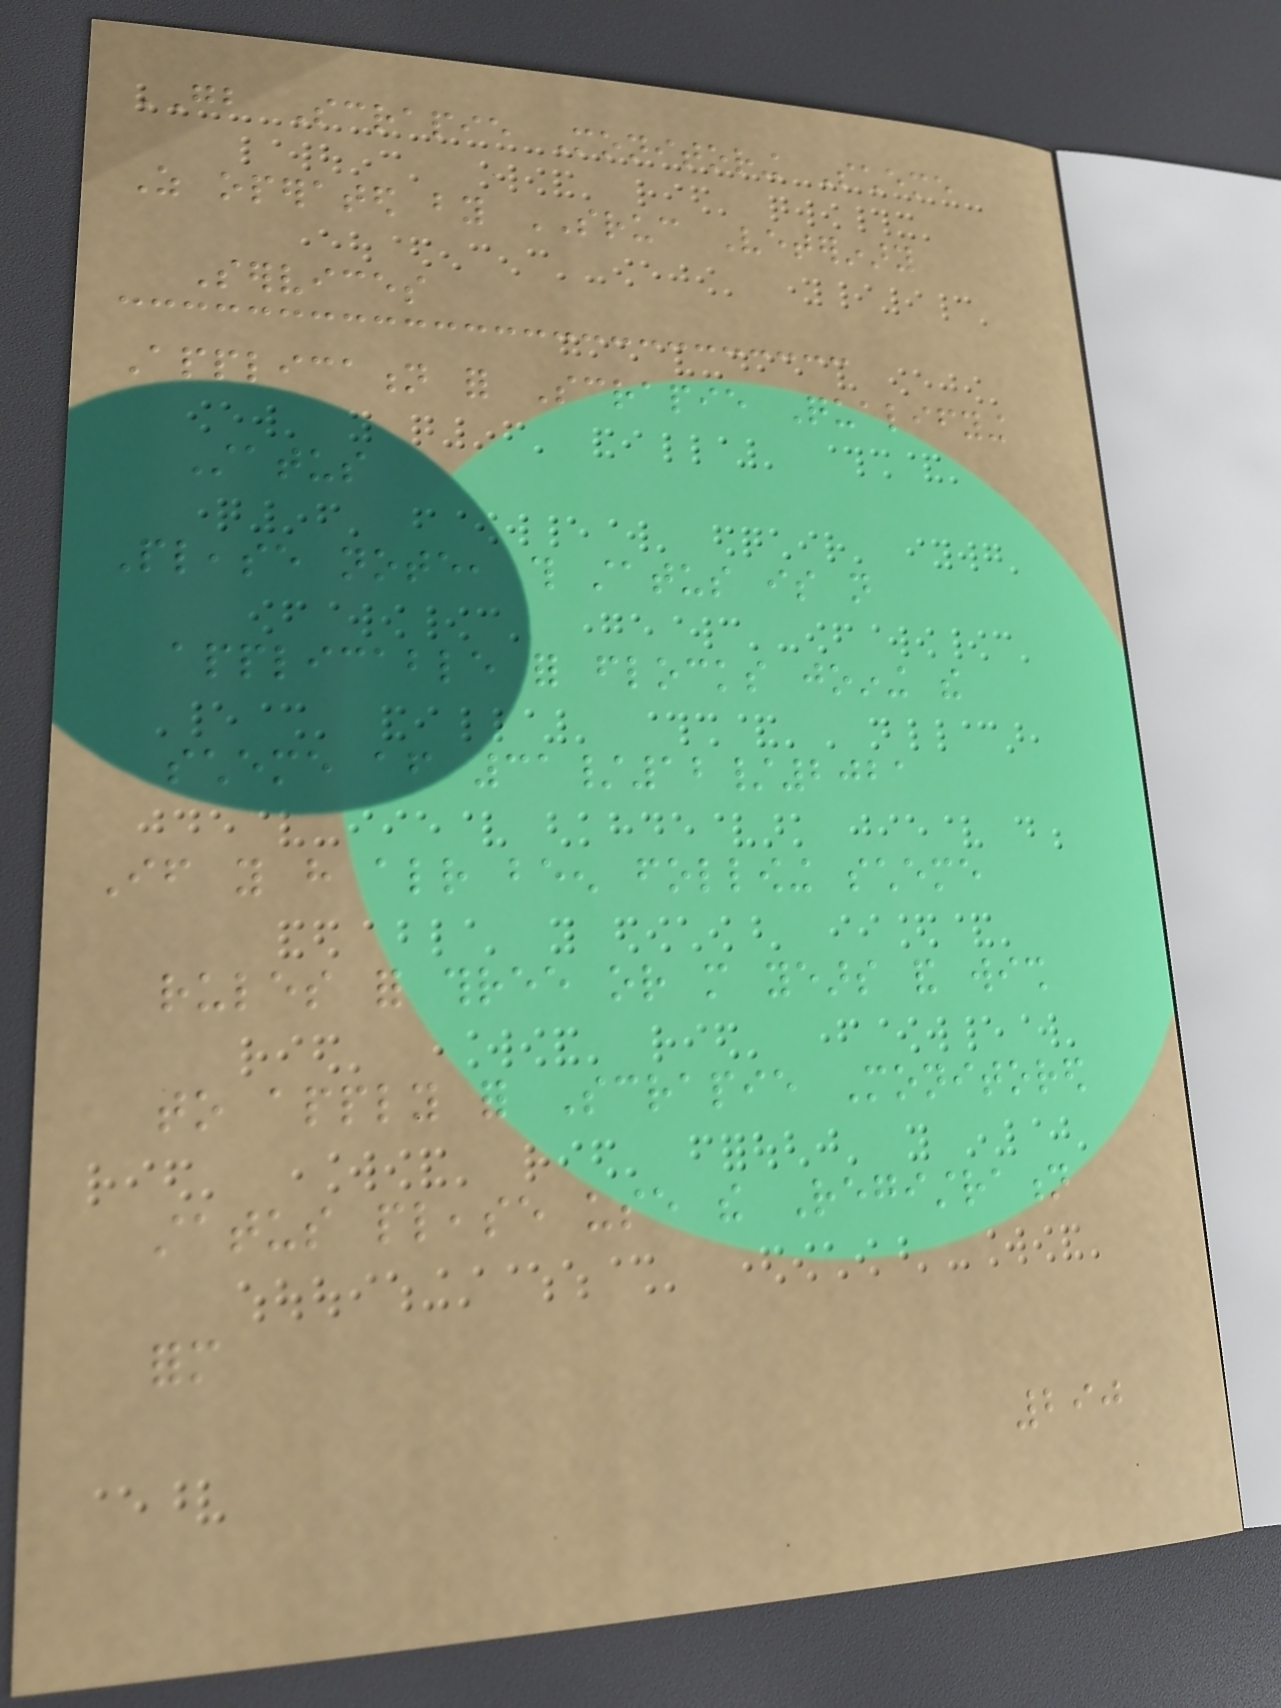GB Scrapie Monitoring Scheme
As operated by SRUC Veterinary
Services
Application for Scrapie Qualifying
Status
Please note, this status is not
applicable for flocks joining the
scheme after 31/12/2021
If you have already been following scheme
rules for three or more years and wish
to apply for Scrapie Monitored
status please use the Registration
form
290
